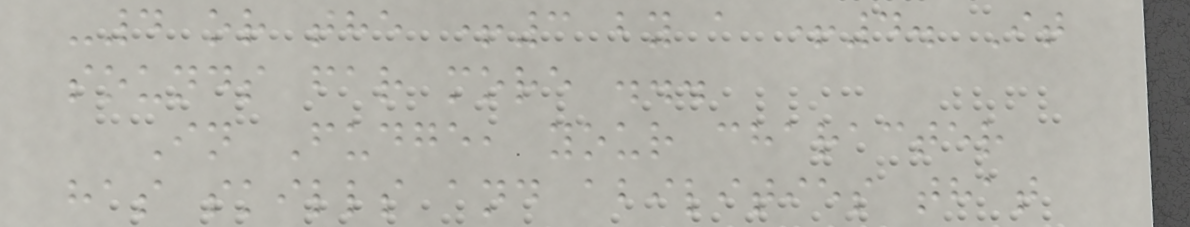-4 or the +3 by a +4. It
sounds far more ...
In Fudge, your character
has skills and abilities that
